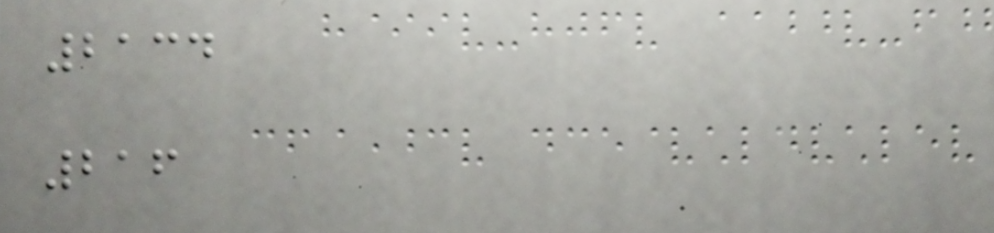2134
216
